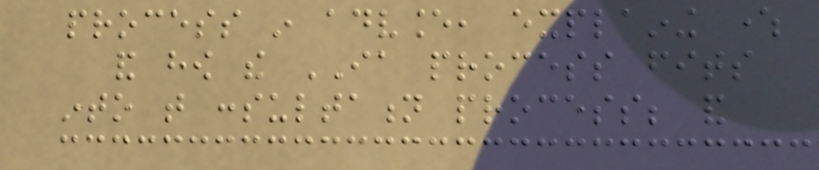process in advance, explaining where
and how the IA process fits
into that consultation process; and
